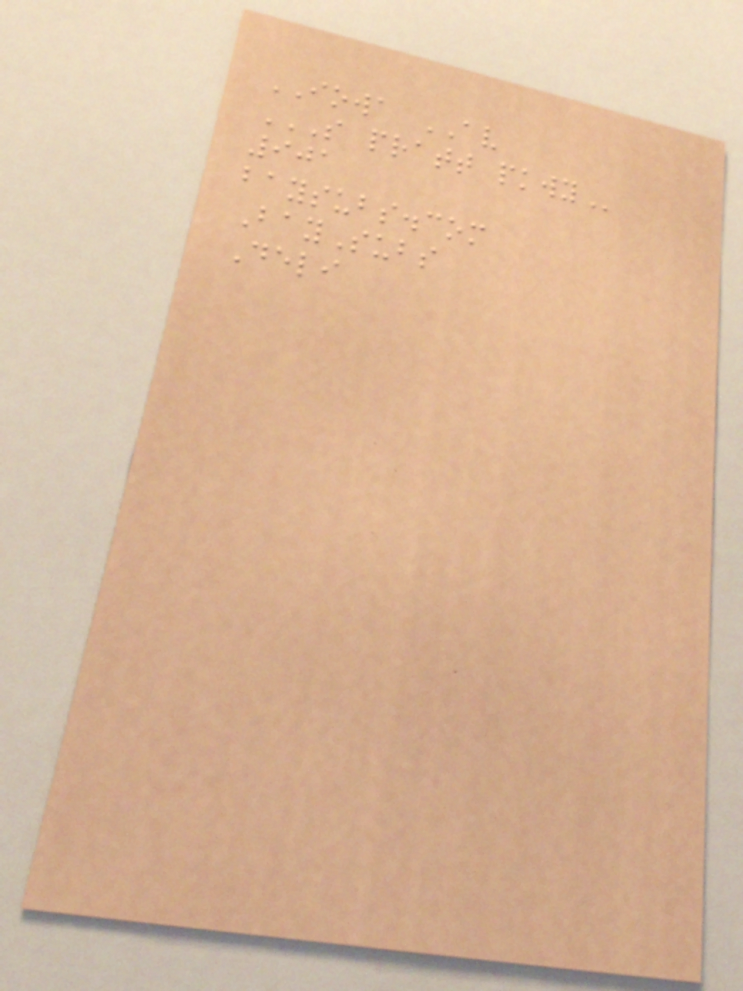IOWA AV
S PRATT PKWY
901
baysubs.com
BaySubs
Deli
